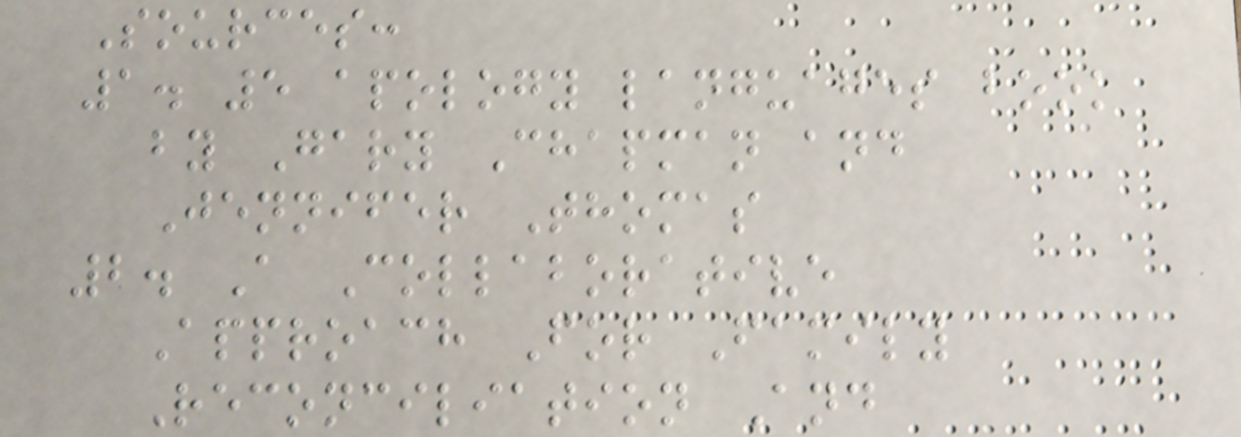Sources:
1. 5 apology languages book
by Gary Chapman and
Jennifer Thomas
2. A Collaborative
Approach For Family
Reconciliation And
